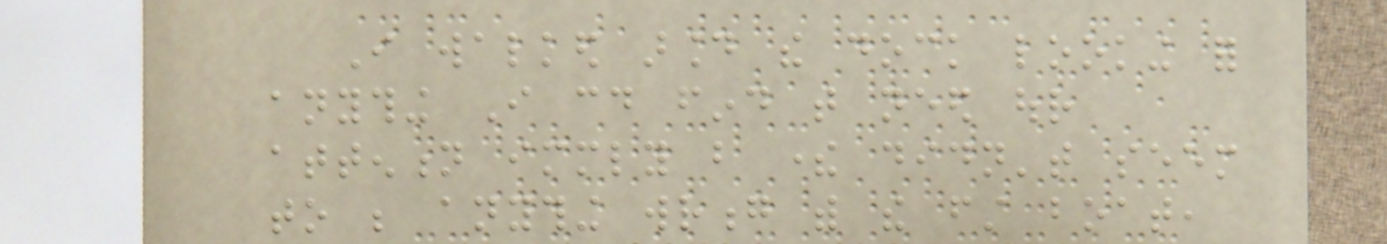I walked around the dock looking for
anything I could find that need our
attention immediately but there didn't seem
to be anything wrong with the first boat,
